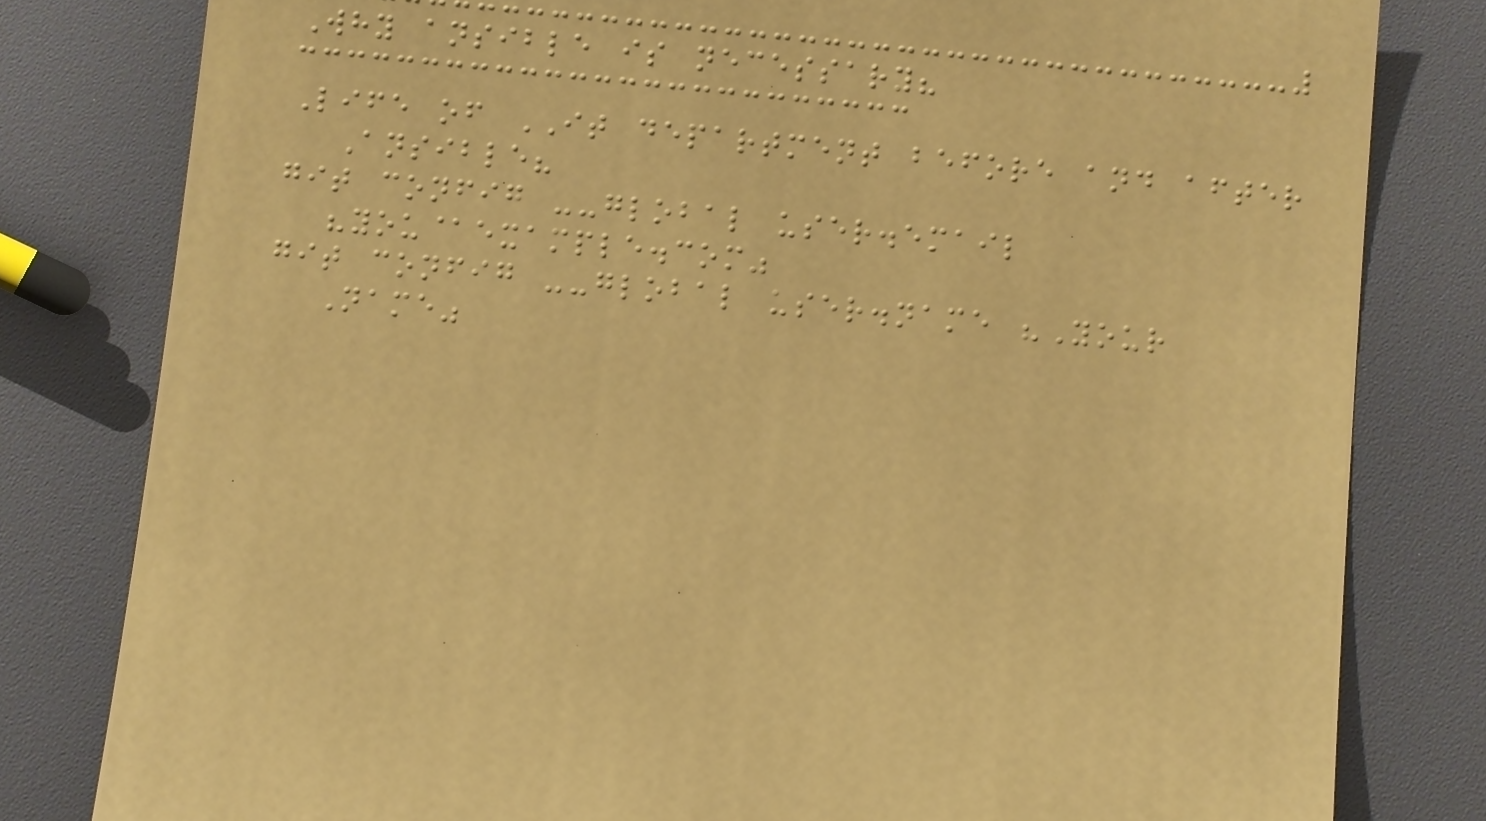Why ansible is necessary?
Life of IT department before and after
Ansible?
git config --global user.email
"you@example.com"
git config --global user.name "Your
Name"
